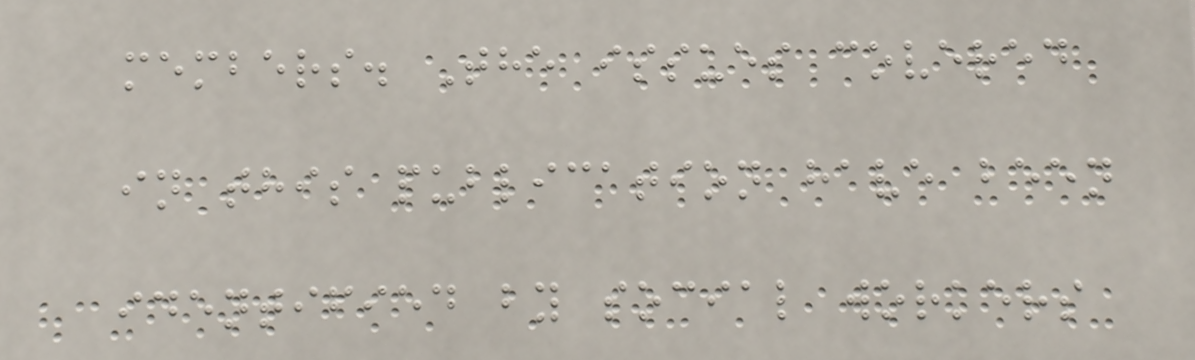members. The issues covered
in this publication have been
identified by social workers
